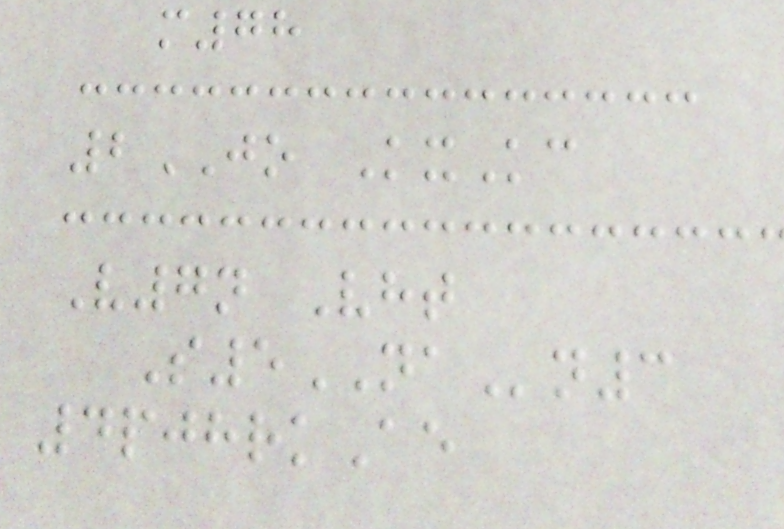m78
2JO KxKc
V7n Vht
S5NAn3
4pjhrkAe
